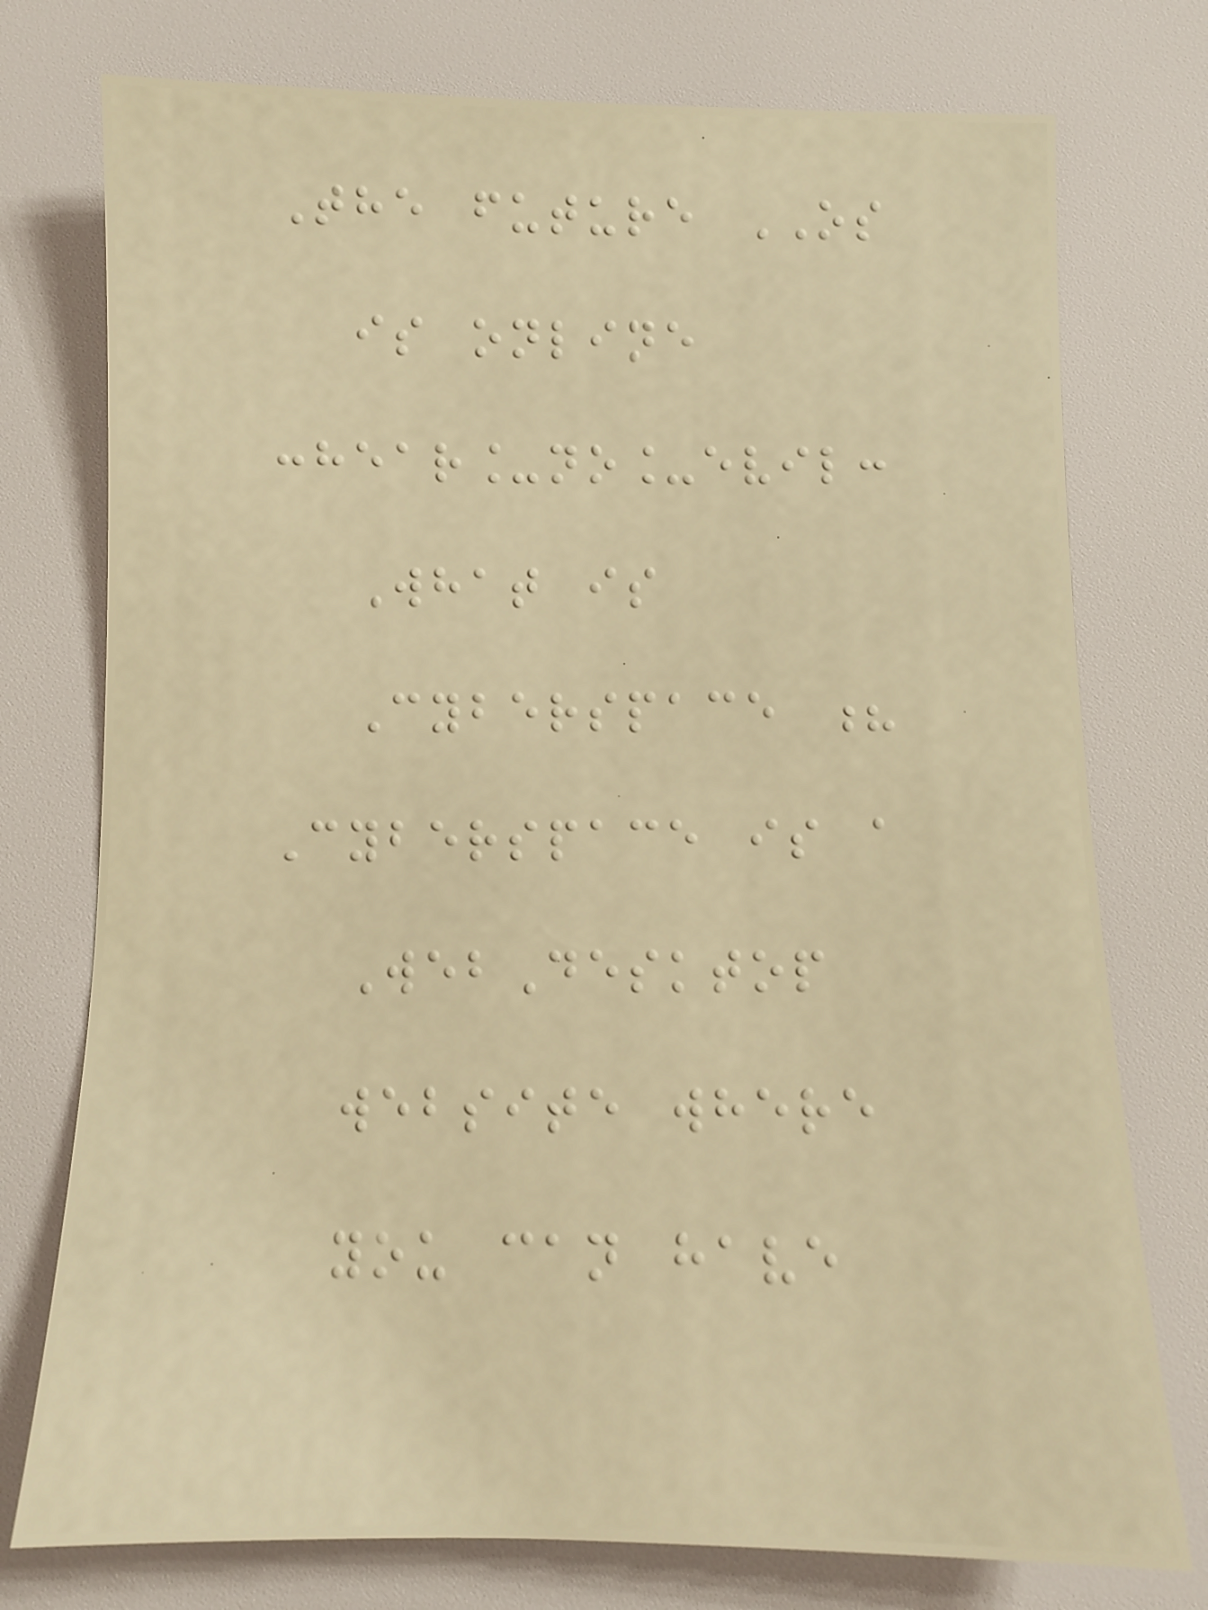The future OS
is online
:hear_no_evil:
What is
Cyberspace ?
Cyberspace is a
WebDesktop
website where
you can have
